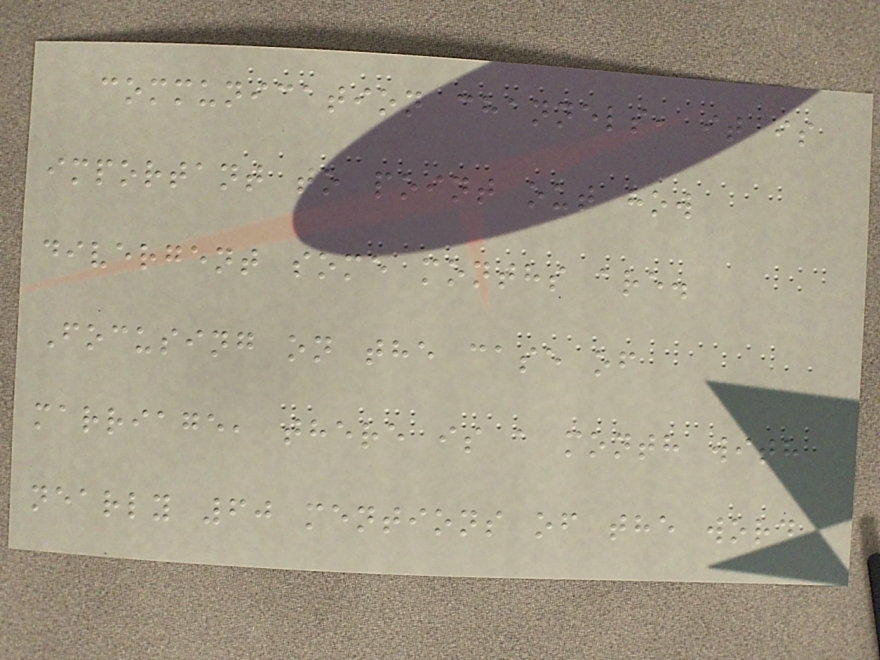communication channels, it is
important to point out how
divergent some months are.
Focusing on the case of
marriage, there is a month with
nearly 60 mentions of the word
